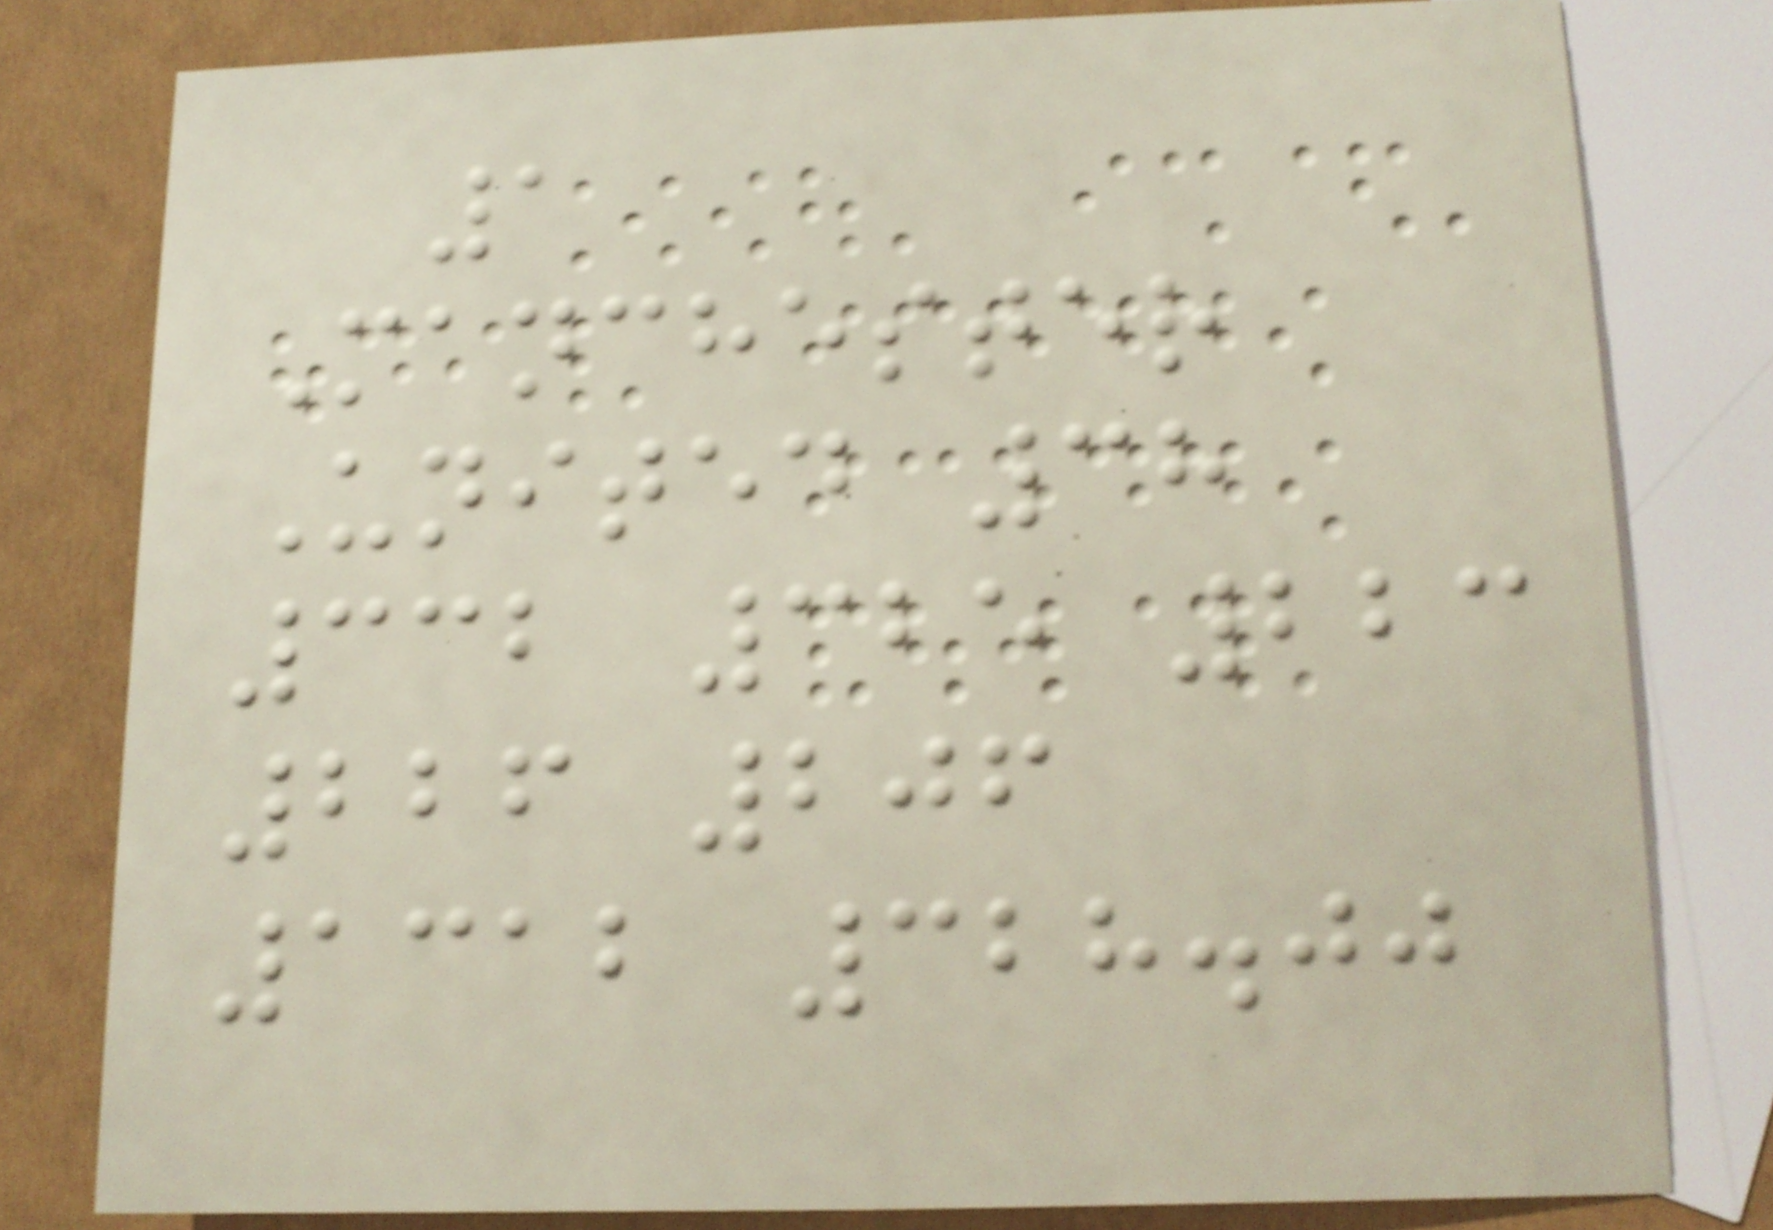1
Manchester
United 38
332 325 223
226 206
1312 328.00
